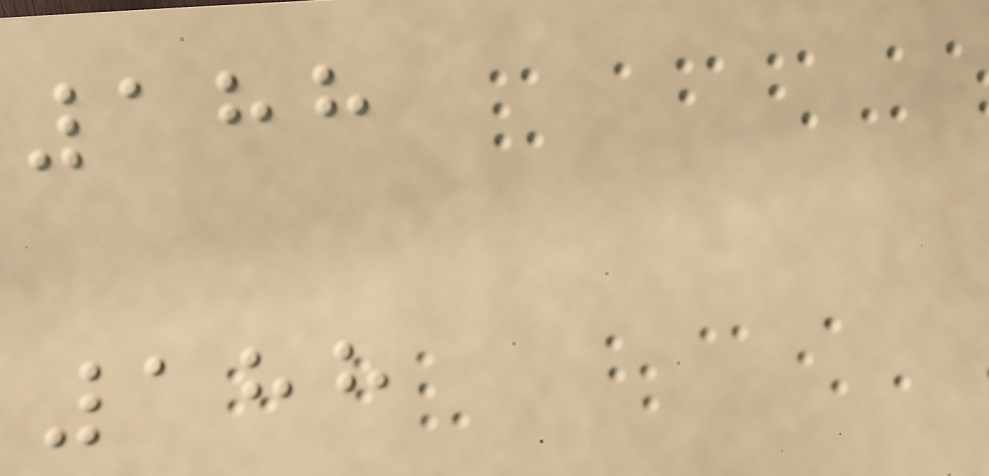188
188
